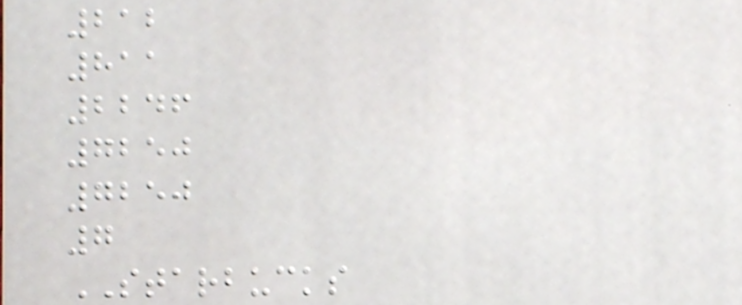212
811
2246
7250
7250
7
STARBUCKS
